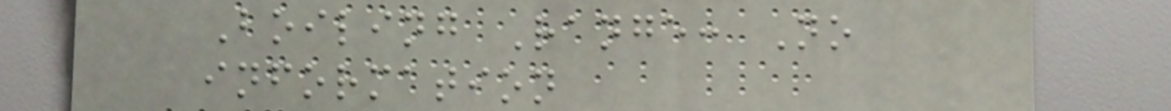Boiling Range: No
information
